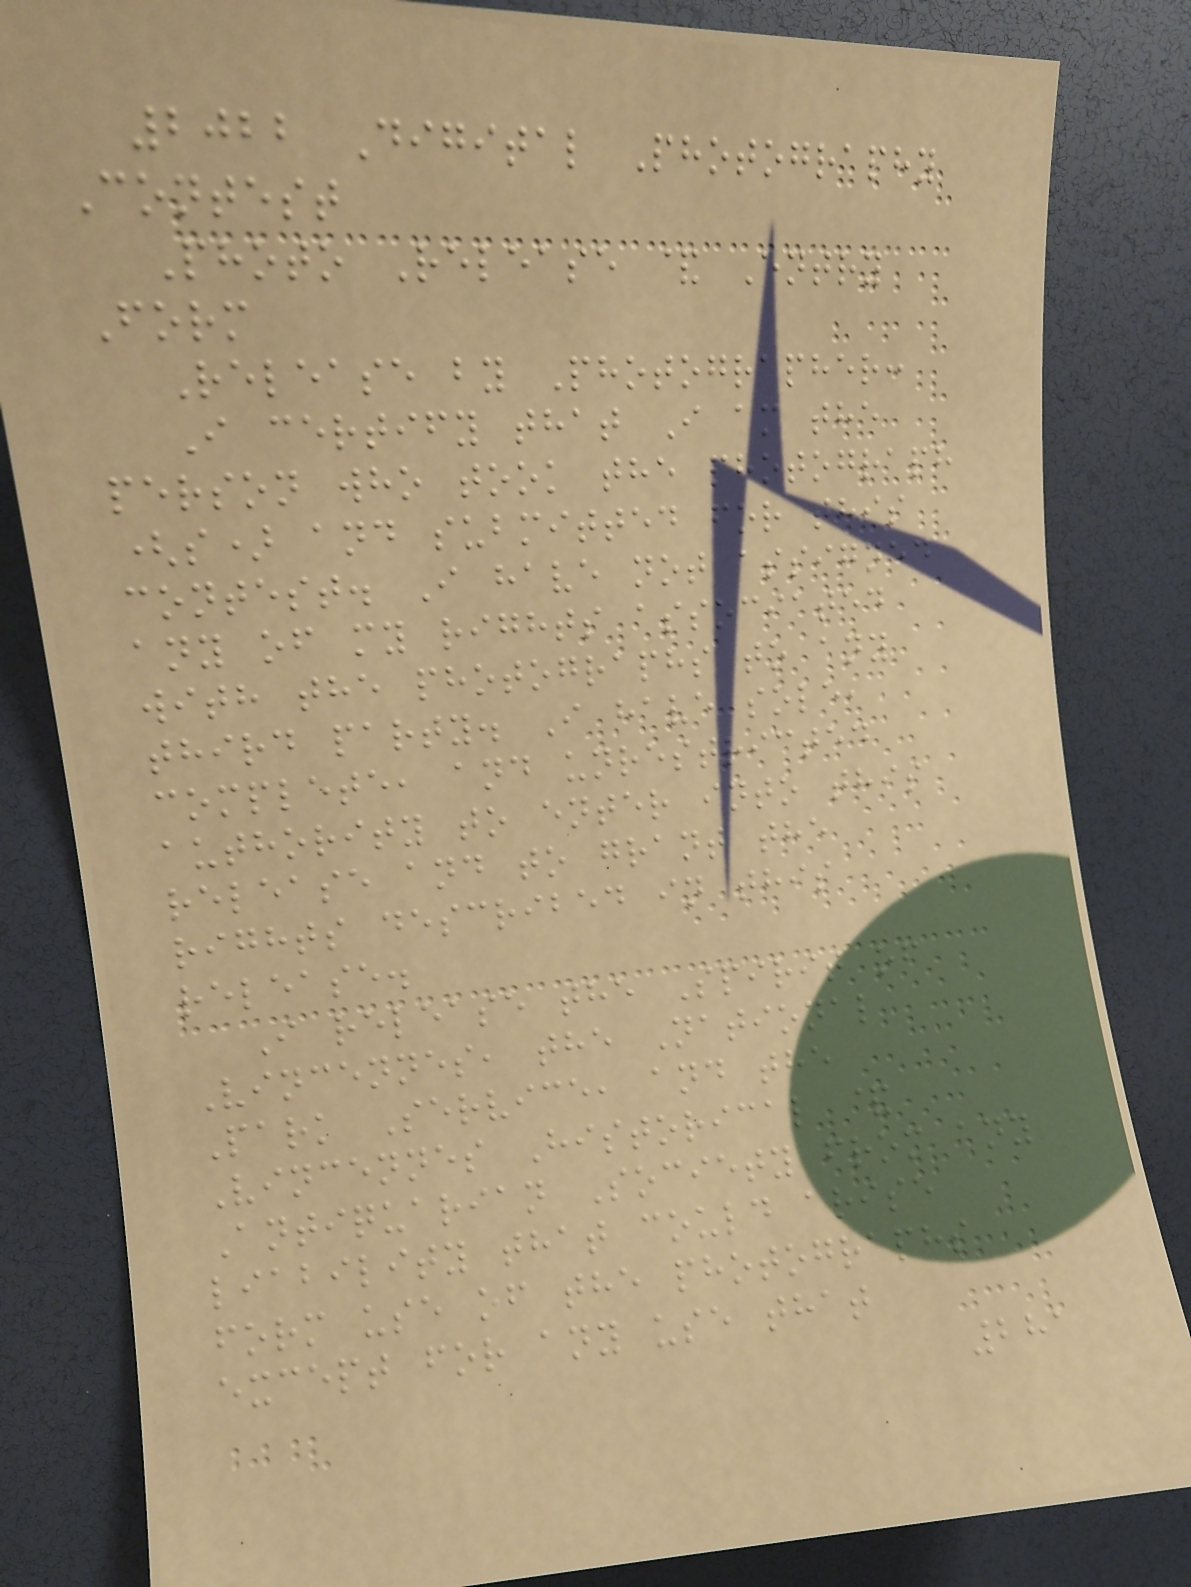2022 Digital Photography
Contest
Photo Release & Entry
Form
Release by Photographer:
I certify that I am the
person who took the photograph
(s) and submitted for this
contest. I have not assigned
any of my rights associated
with the photographs to any
third party. I have sole,
complete, and unrestricted
authority to enter into this
release and to grant the
rights described in this
release.
I release the Spirit of
Vincennes, the National
Park Service, and the
Vincennes Historical &
Antiquarian Society from any
liability that could arise
form use of the photographs
except for any use that
281
